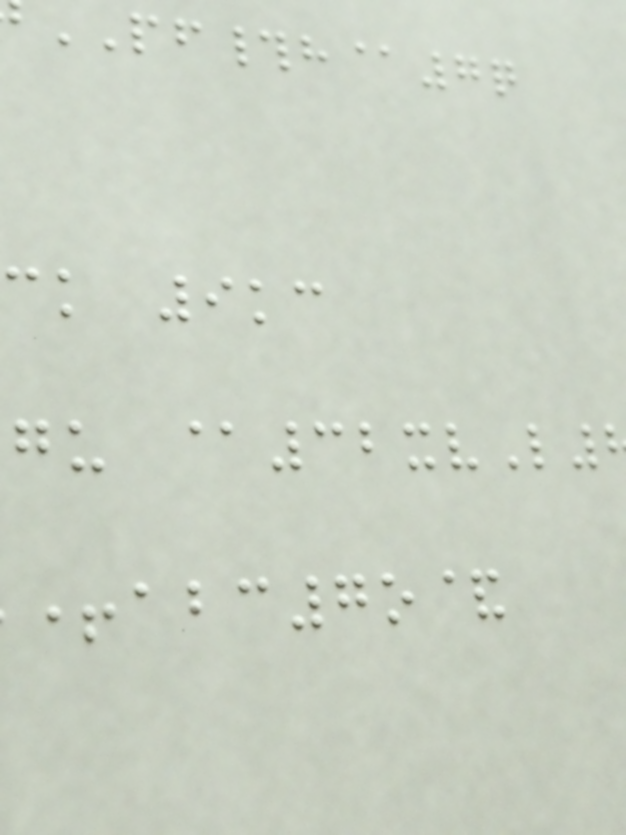pf#h@7q
ck 9kc
gu @32xvL
+abc7o&
